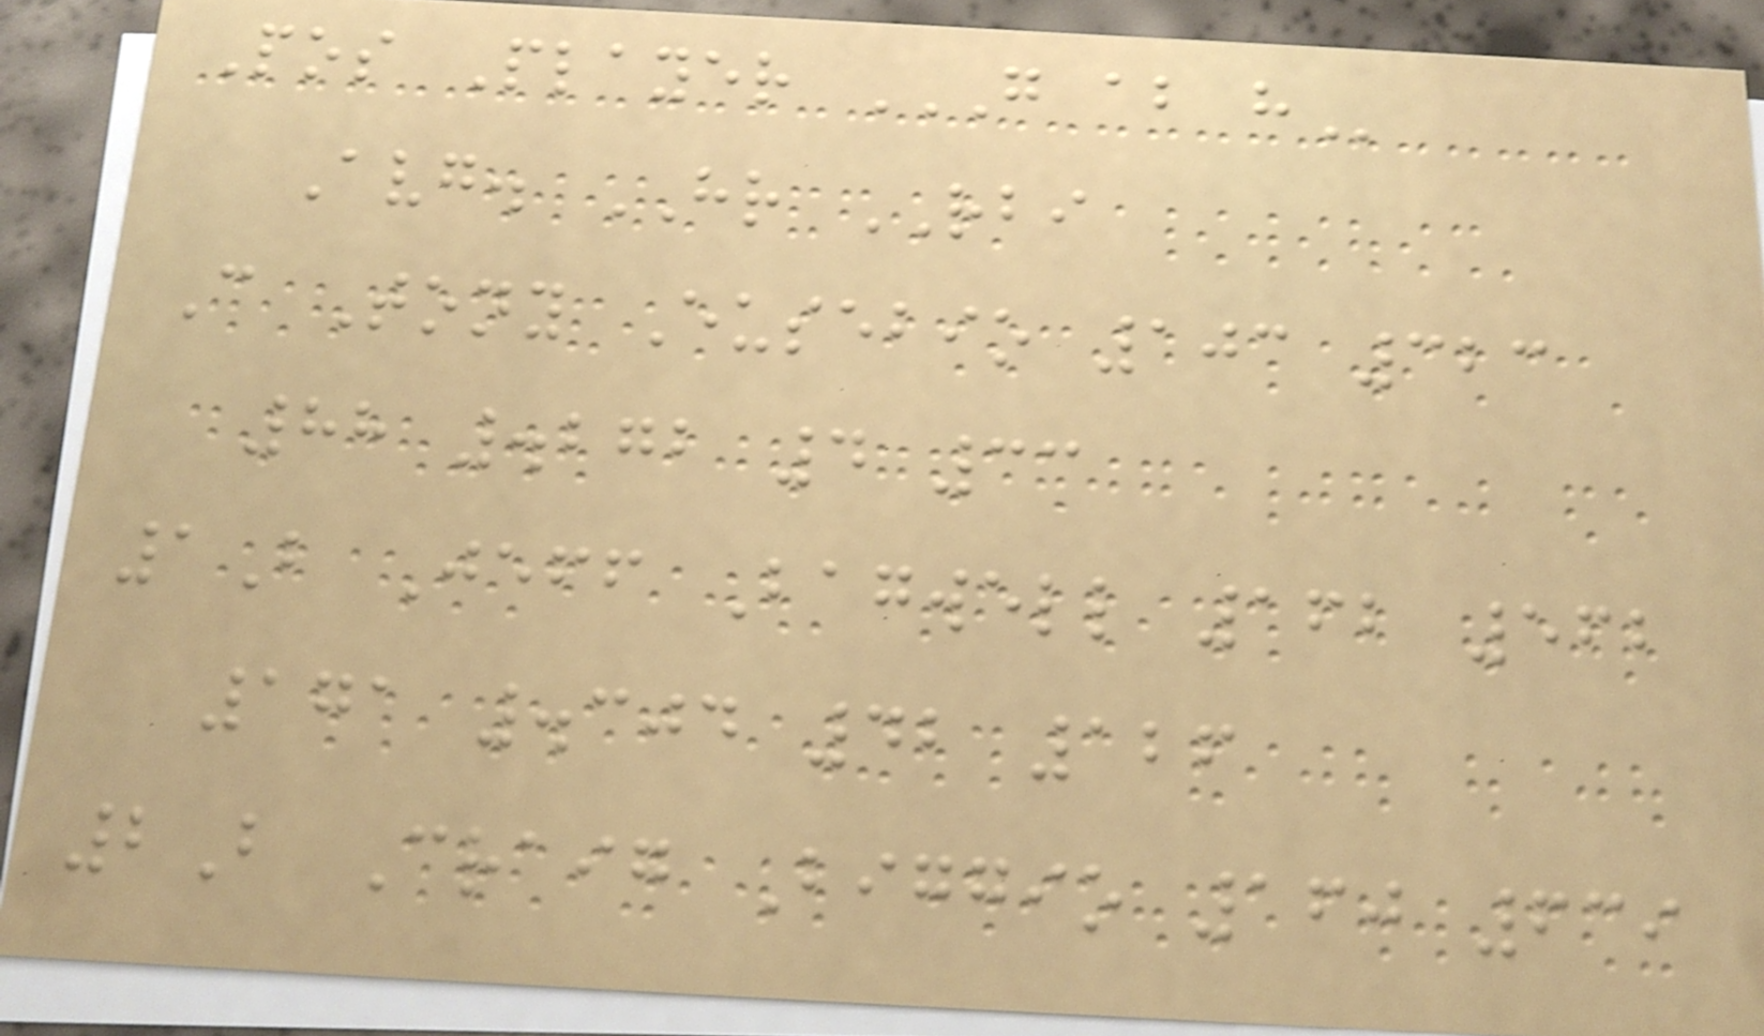Pos Player G AB H
Avg. HR RBI
C Tony Eusebio 103 323
88 .272 4 33
1B Jeff Bagwell 162 562
171 .304 42 126
2B Craig Biggio 160 639
